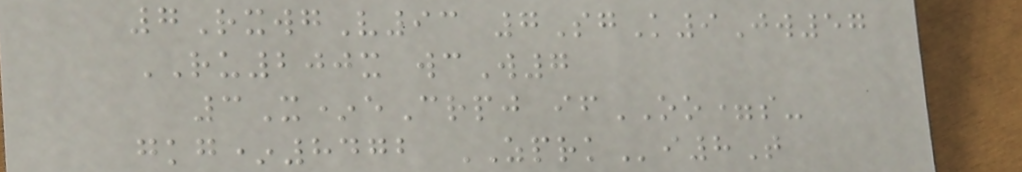7RxwgV93 7SgK9Jw57
RU200x wcW7
3X*eCrpj ifOO=s-
gkg*8472 ZPRKi8T
